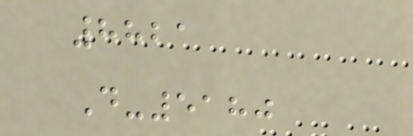8821
D-5180
